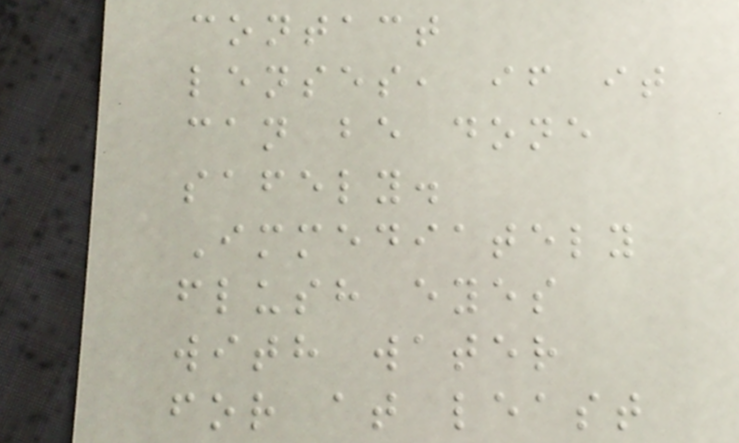contact
lenses, if it
can be done
safely.
Immediately
flush eyes
with water
for at least
